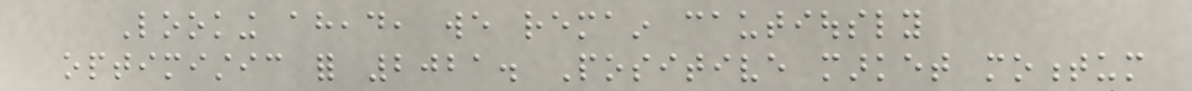Looking ahead, we remain cautiously
optimistic for 2021. Positive market momentum
